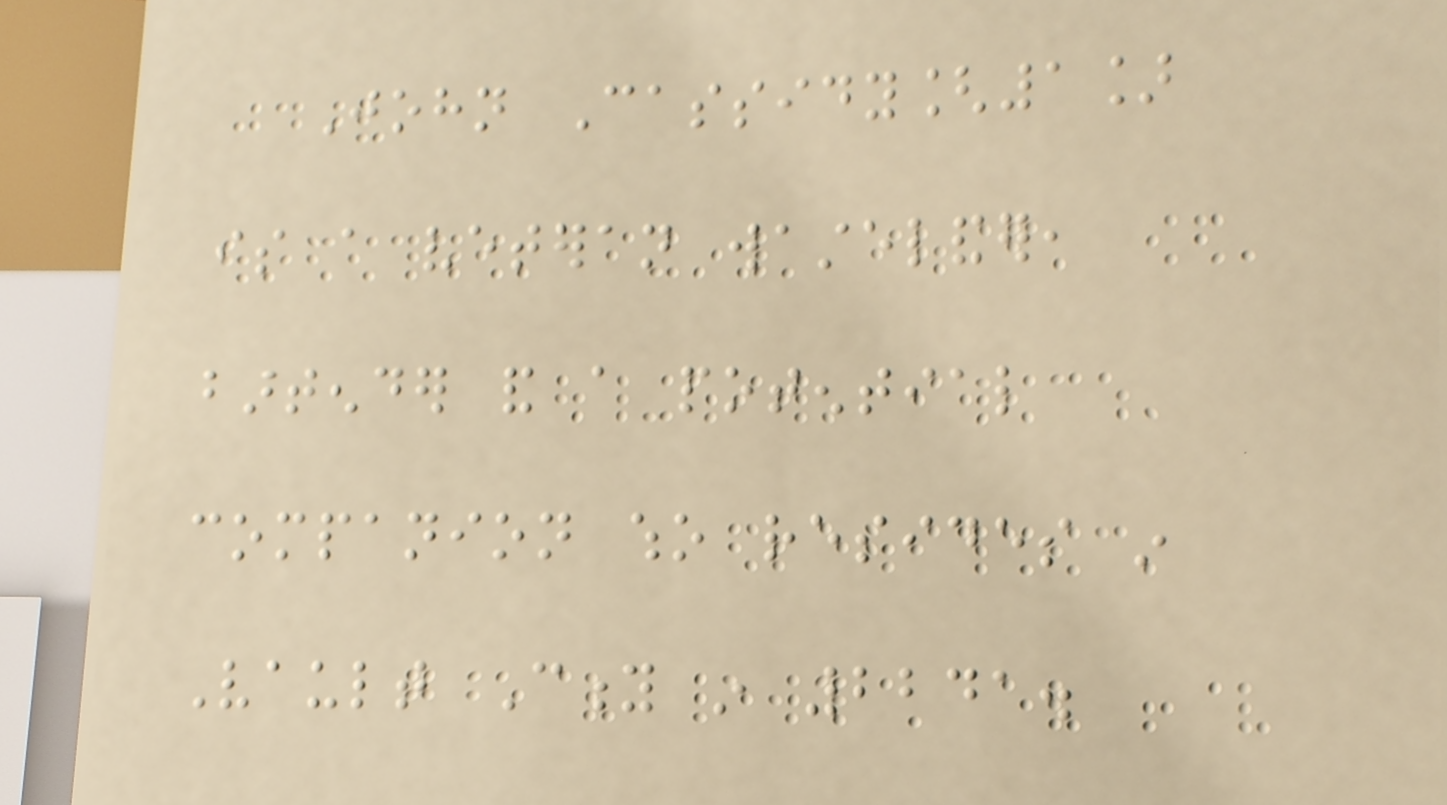John Cassidy[1]
is a veteran wastelander,
bartender and a potential
companion who resides in
Vault City in 2241.
